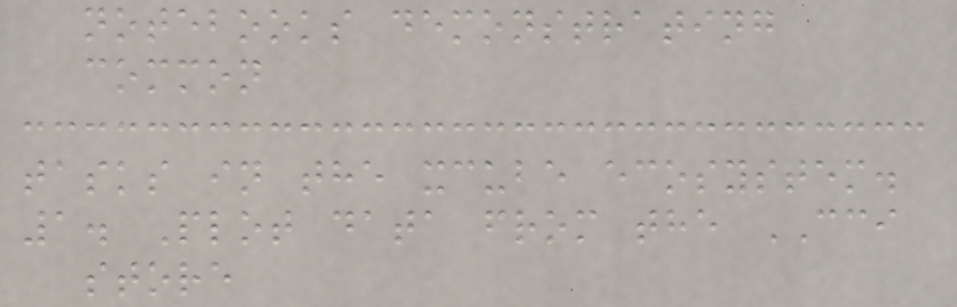notebooks demonstrating
common
tasks in the xcube ecosystem.
1. Plot data from the CCI
store
